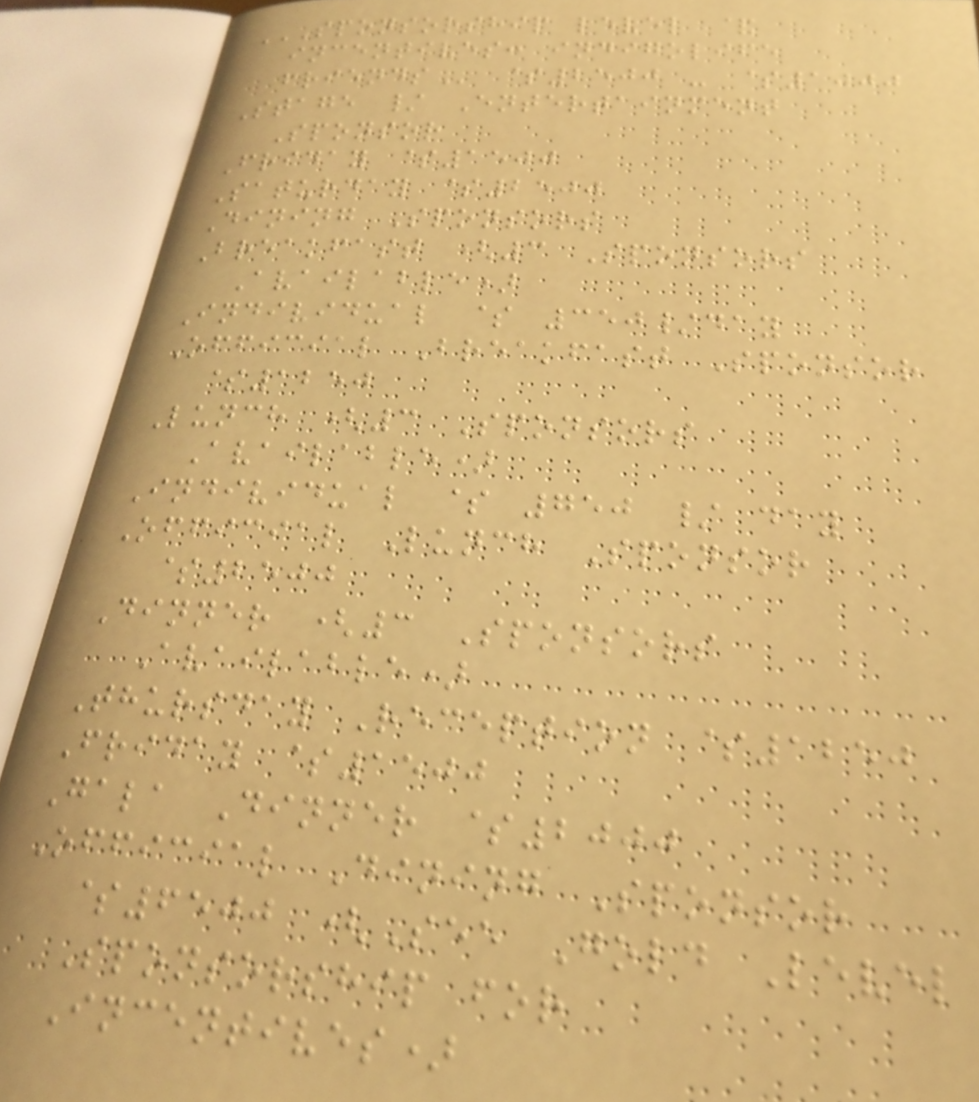SPONSORSHIP LEVEL &
INCENTIVES: INDIGOLIFE
FRIENDS $2500 - $1000
Stage / Entertainment
Sponsor
Friday $1500
Saturday $2500
Dining Sponsors
Breakfast (3 Sponsors
Available)
Individual $ 350/day
Official Breakfast Sponsor
$1250
Lunch (3 Sponsors
Available)
Individual $ 750 / day
Official Lunch Sponsor
$2500
Dinner (3 Sponsors
Available)
Thursday Reception $1250
Friday $1500
Gala Dinner $2000
Official Dining Sponsor
$6500 (See Gold Level
Sponsorship for
Incentives)
